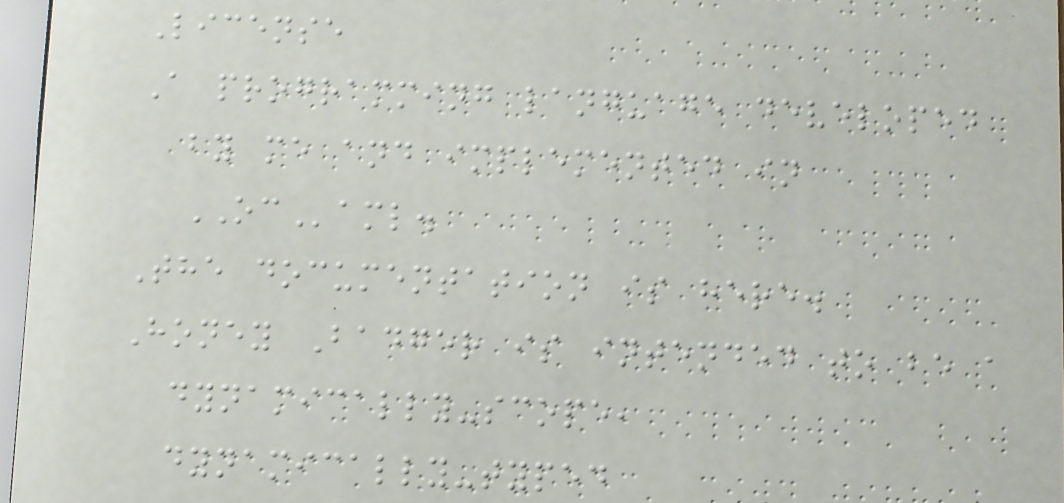License
A programming language developed
by me and implemented in
OCaml.
The documentation is here.
Honey Badger is intended to be a
dynamically-scope,
dynamically-typed
